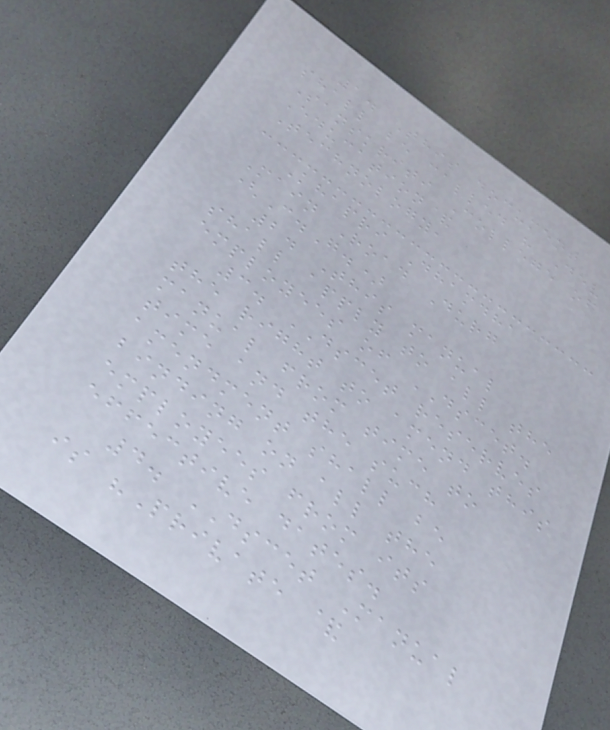1. This document
shall be called " Dev
Sanskriti College of
Education&
Technology,
Khapri Dhamdha
Main Road Durg
(C.G.)
2. This manual
shall apply to all the
employees of DSCET.
3. DSCET reserves
the right to amend this
manual from time to
time and the such
amendment shall be
binding on all the
employees from its
effective dates.
4. DSCET Manual
is "Private &
